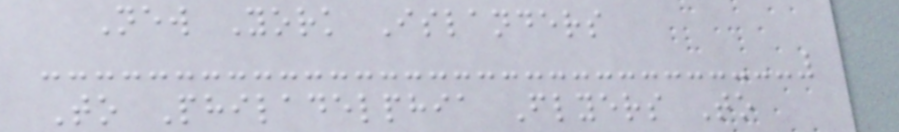New York Islanders
To Philadelphia Flyers To
